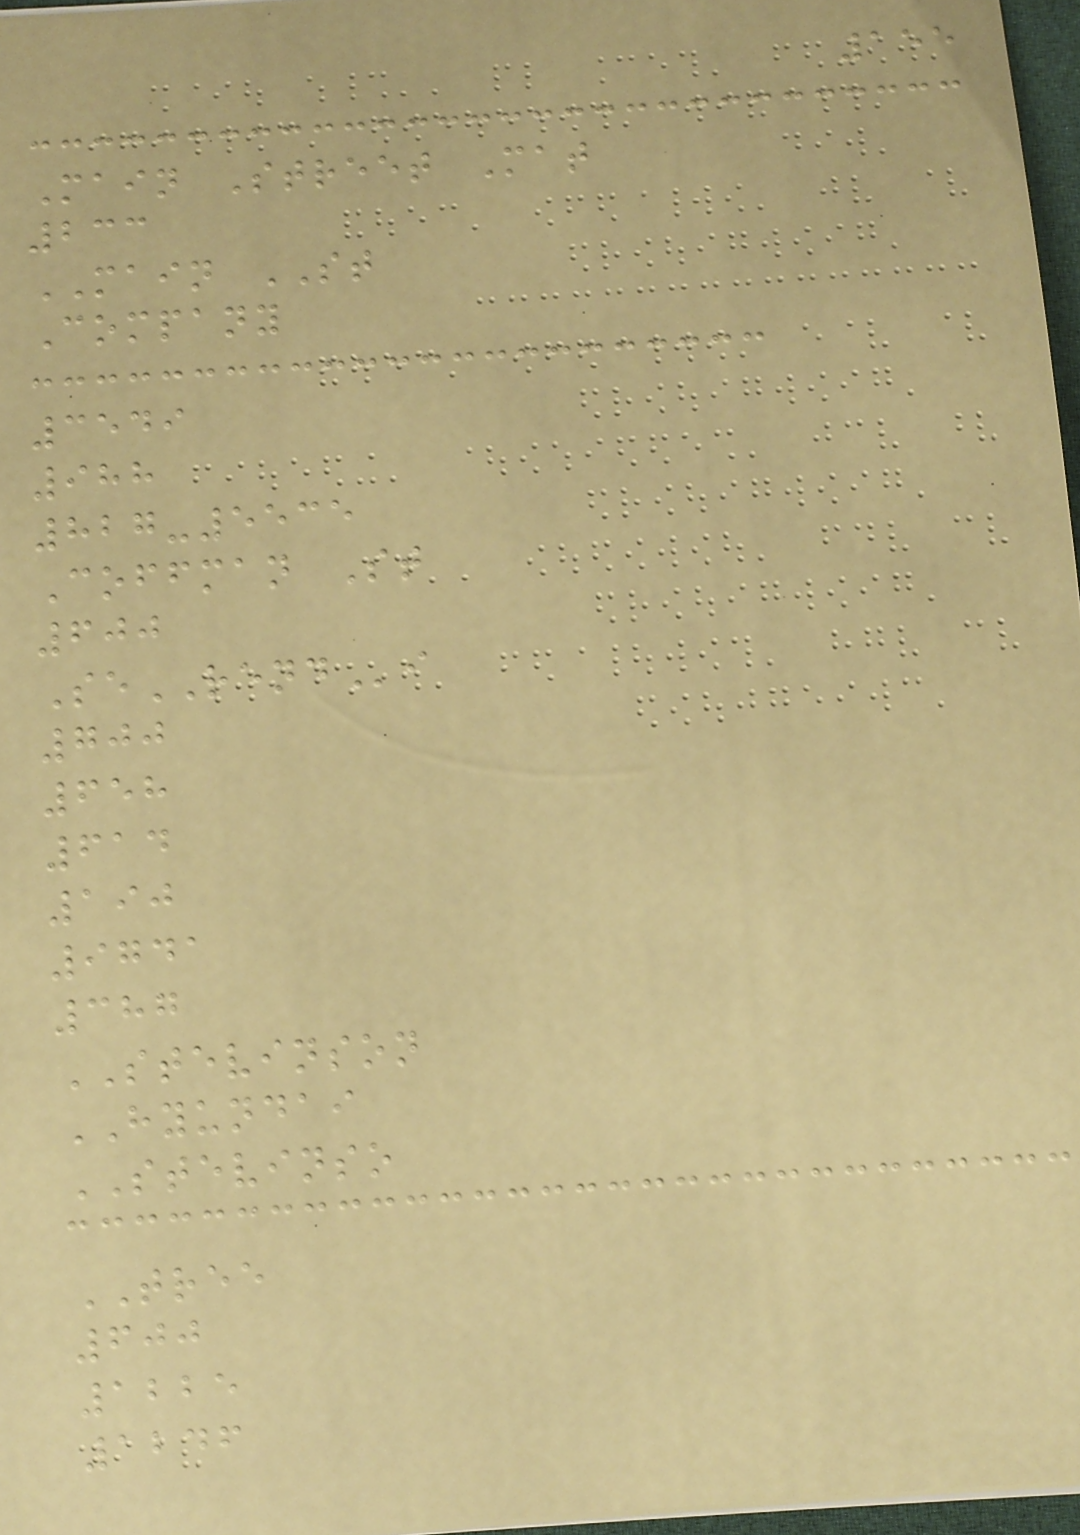155
Main Street Mat
233
MAIN ST
Company
3549
988
827-5535
Coffman St
600
SeRENDi
700
658
614
190
9741
387
STEVINSON
HYUNDAI
STEVINSO
TREE
600
1225
1246
